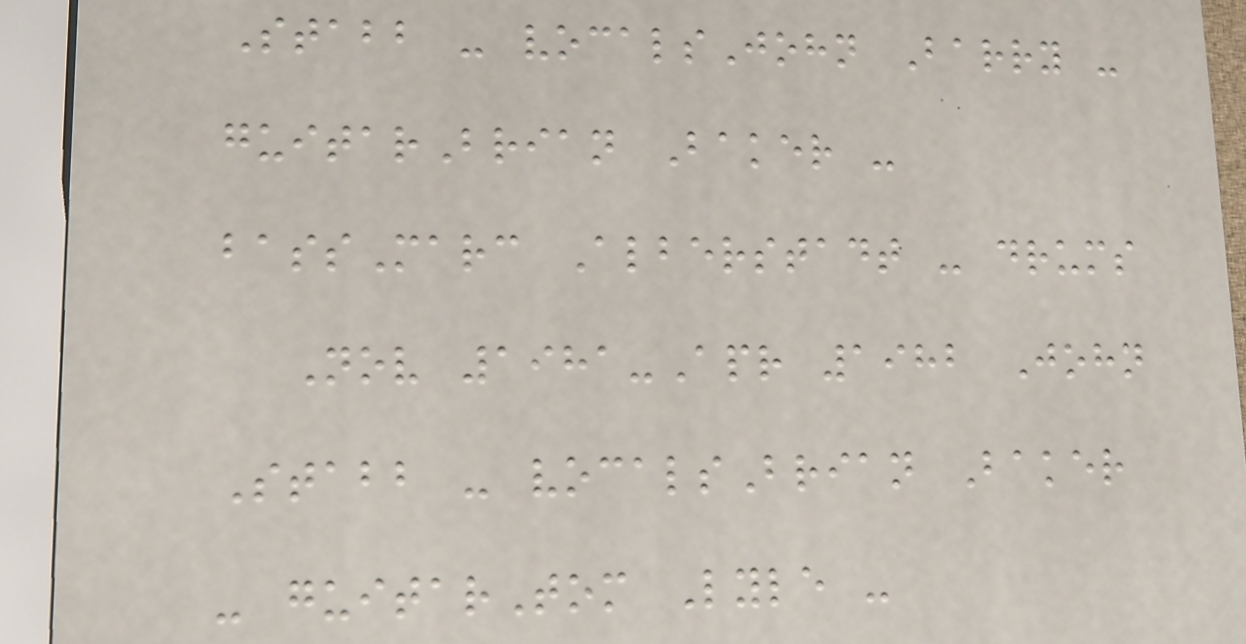Stabb - vocalsJohn Barry -
guitarBrian Baker -
bassMarc Alberstadt - drums
Nov 1981-Apr 1982 John
Stabb - vocalsBrian Baker
- guitarTom Lyle -
